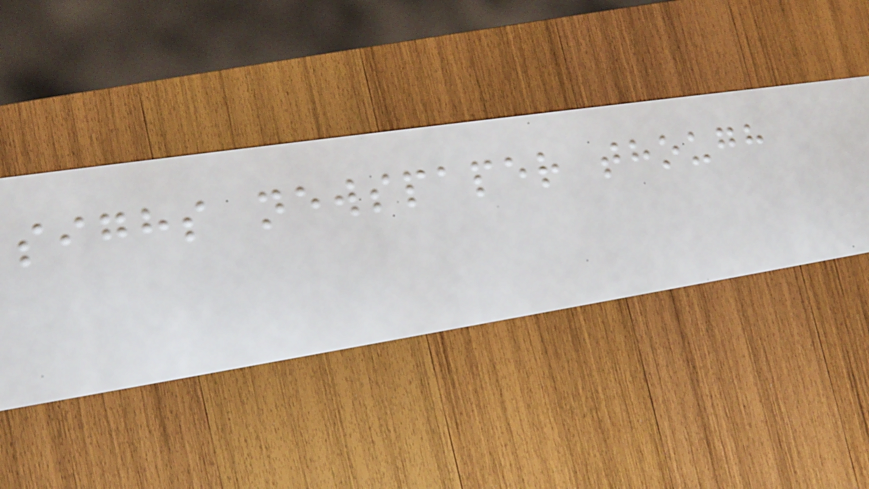sighs newspaper though
